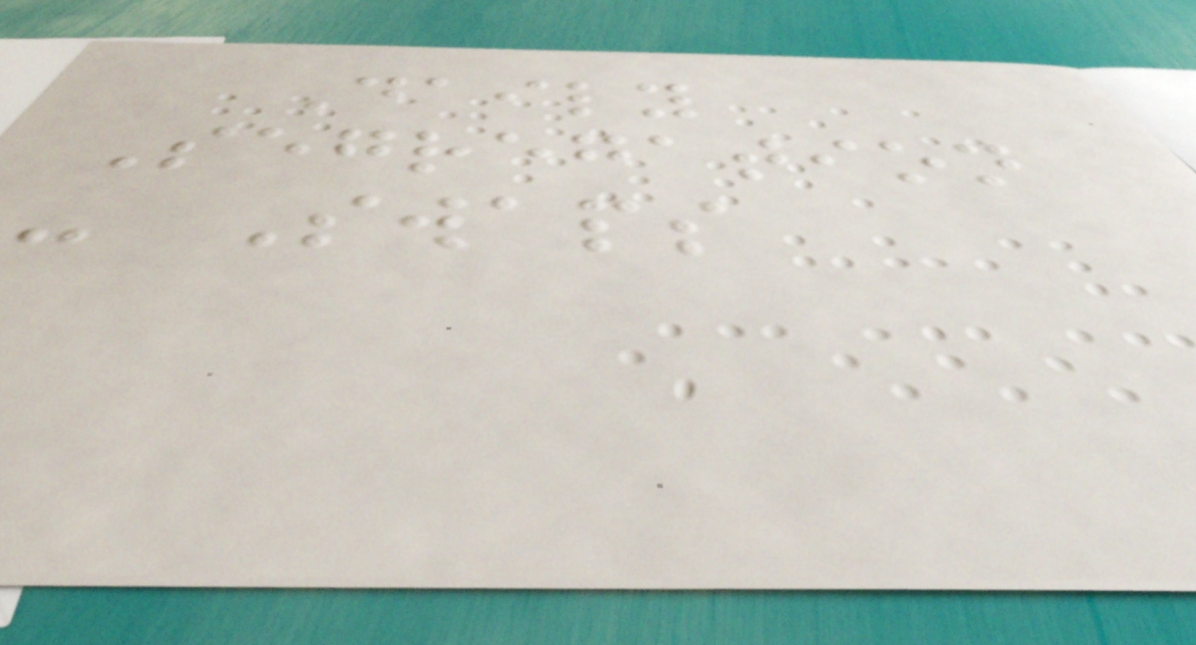Daily
Segregation
- Swaps
